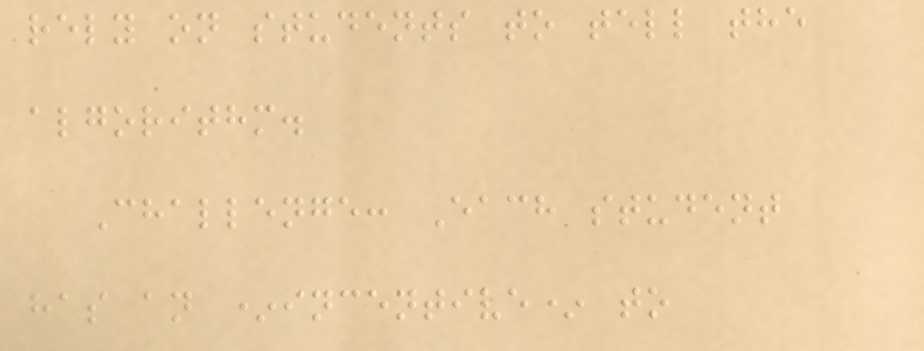rely on students to tell the
algorithm.
Challenge: Each student
has an *incentive* to
